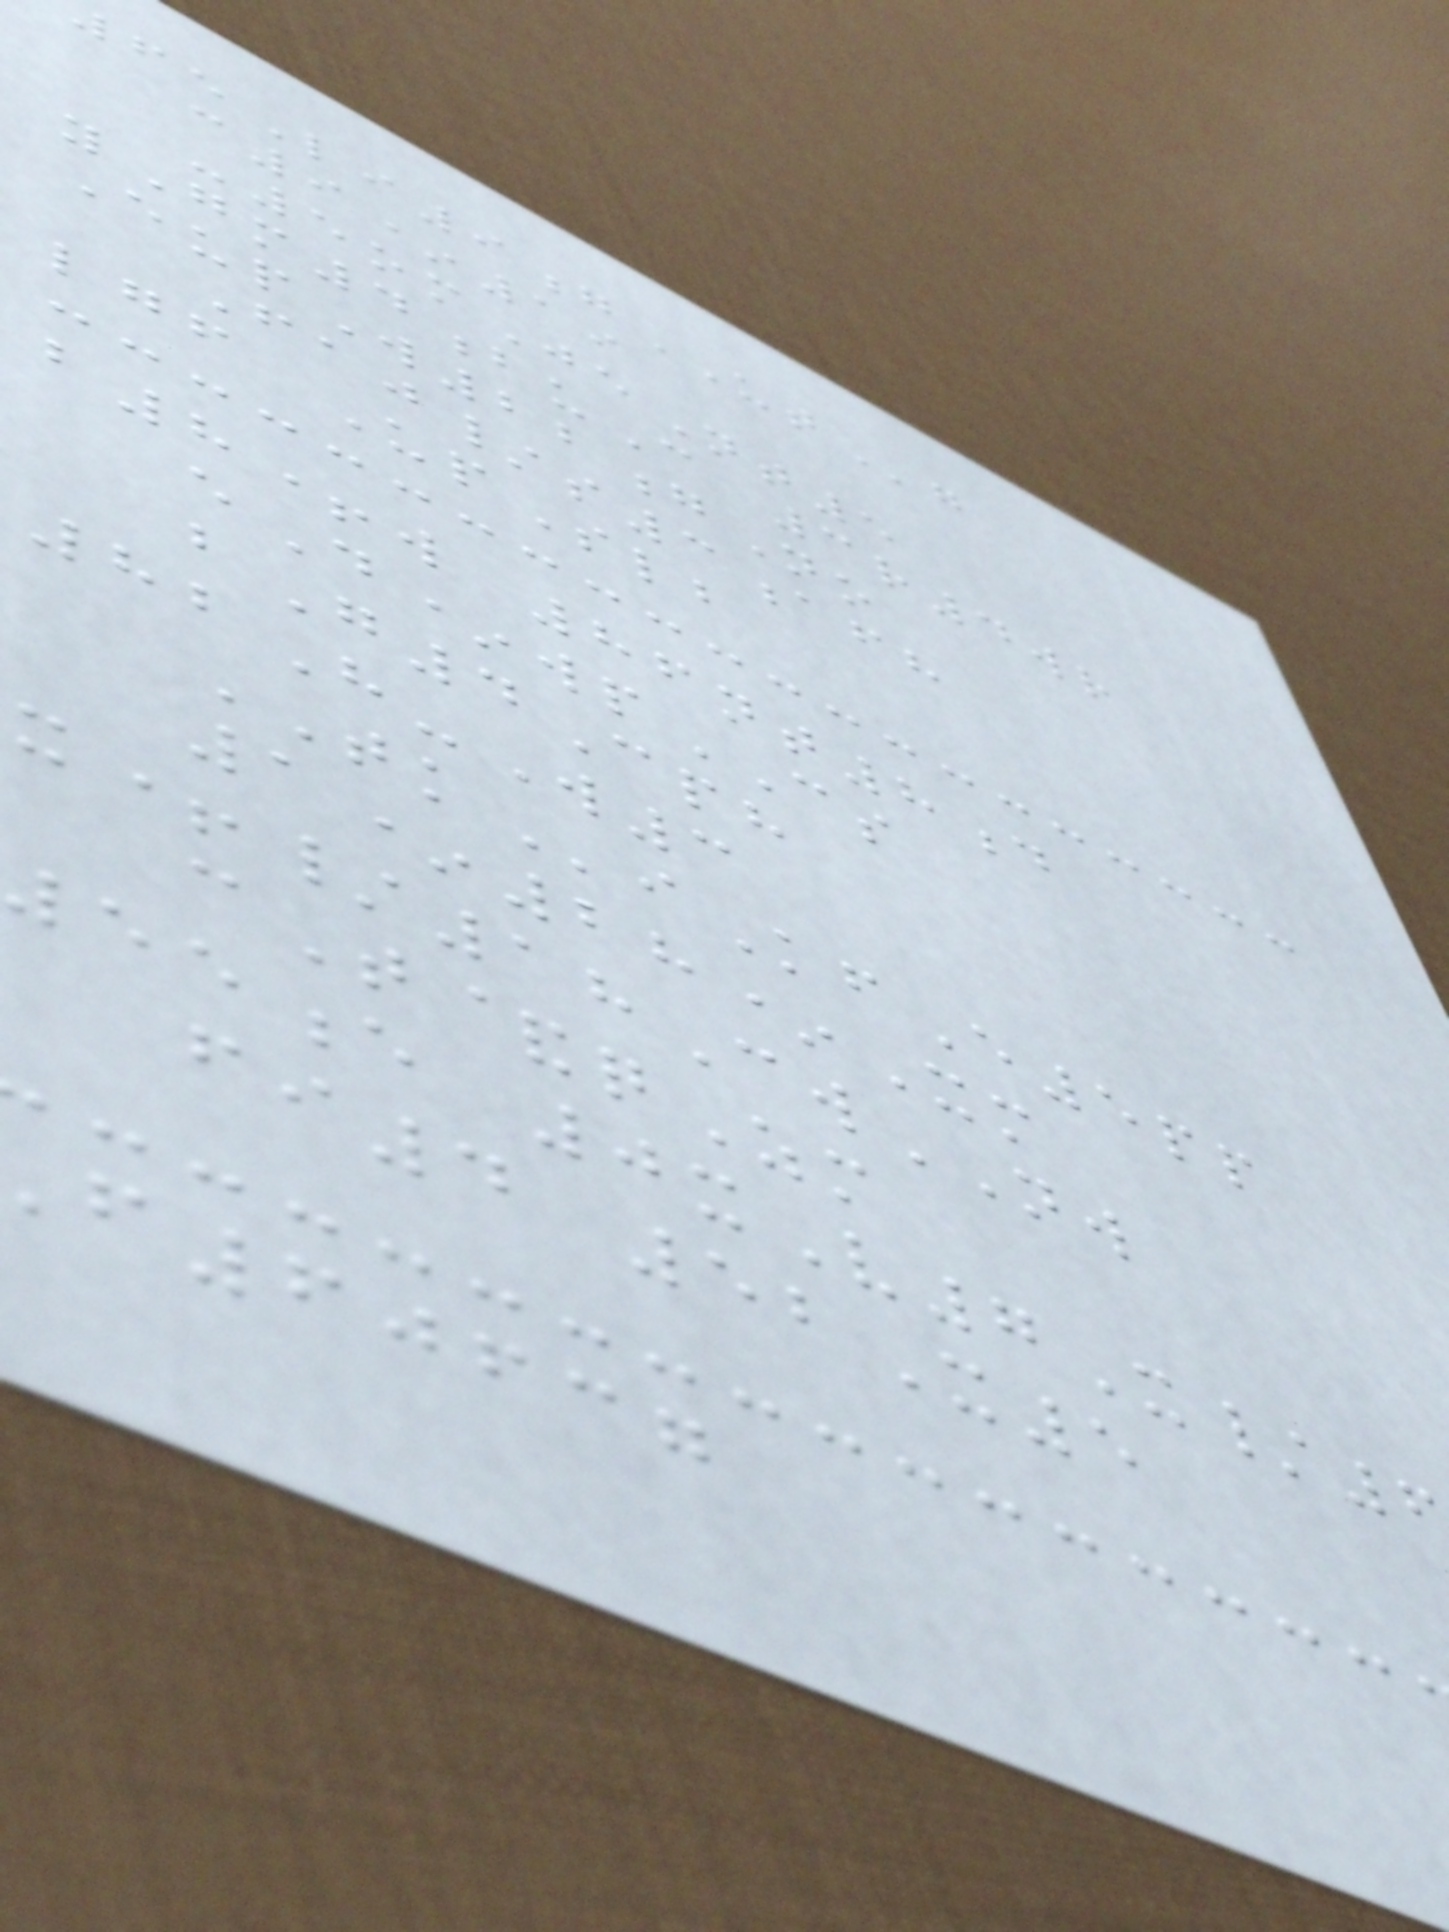Li9gUTg
c9*19
-5omJeNt5
yGm4buC 3r4wr
EupW22gNo
Faj/s3afh
lgf UpSlb
b8+w 86nt8d
eD*wpCS
bG4Cph
82H-W3
TKiKfE5pp
1*28*Xm
x+/18CwNW
cT&qZm
55e 0xV7X/
fi4 52X5
f60637
